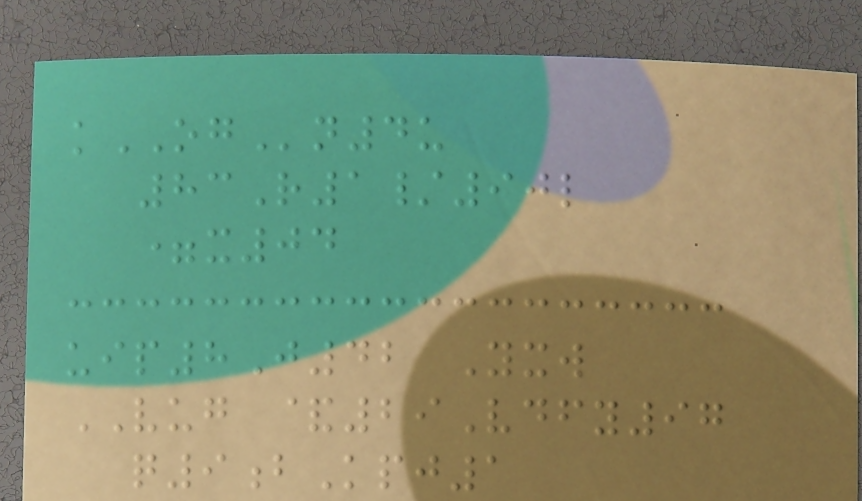kOGn4u
83R1/90l
=x04
uip8J42 Yxw
VUG &29Vdfy97
q9bKpj1
